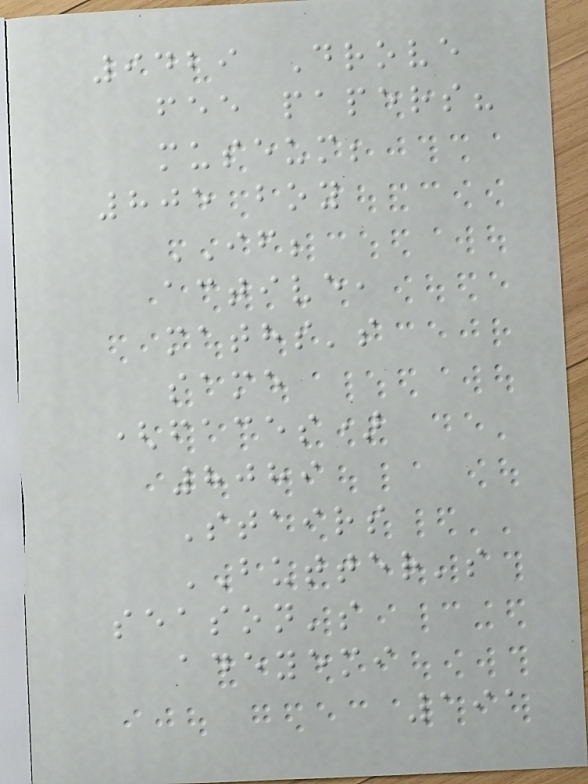9429 Drove
fee papers?
museum;
805 boy
IF;
active,
maths's
same
(faces)
8089
Stairs
BUTTER's
season's
adeyemi
191
